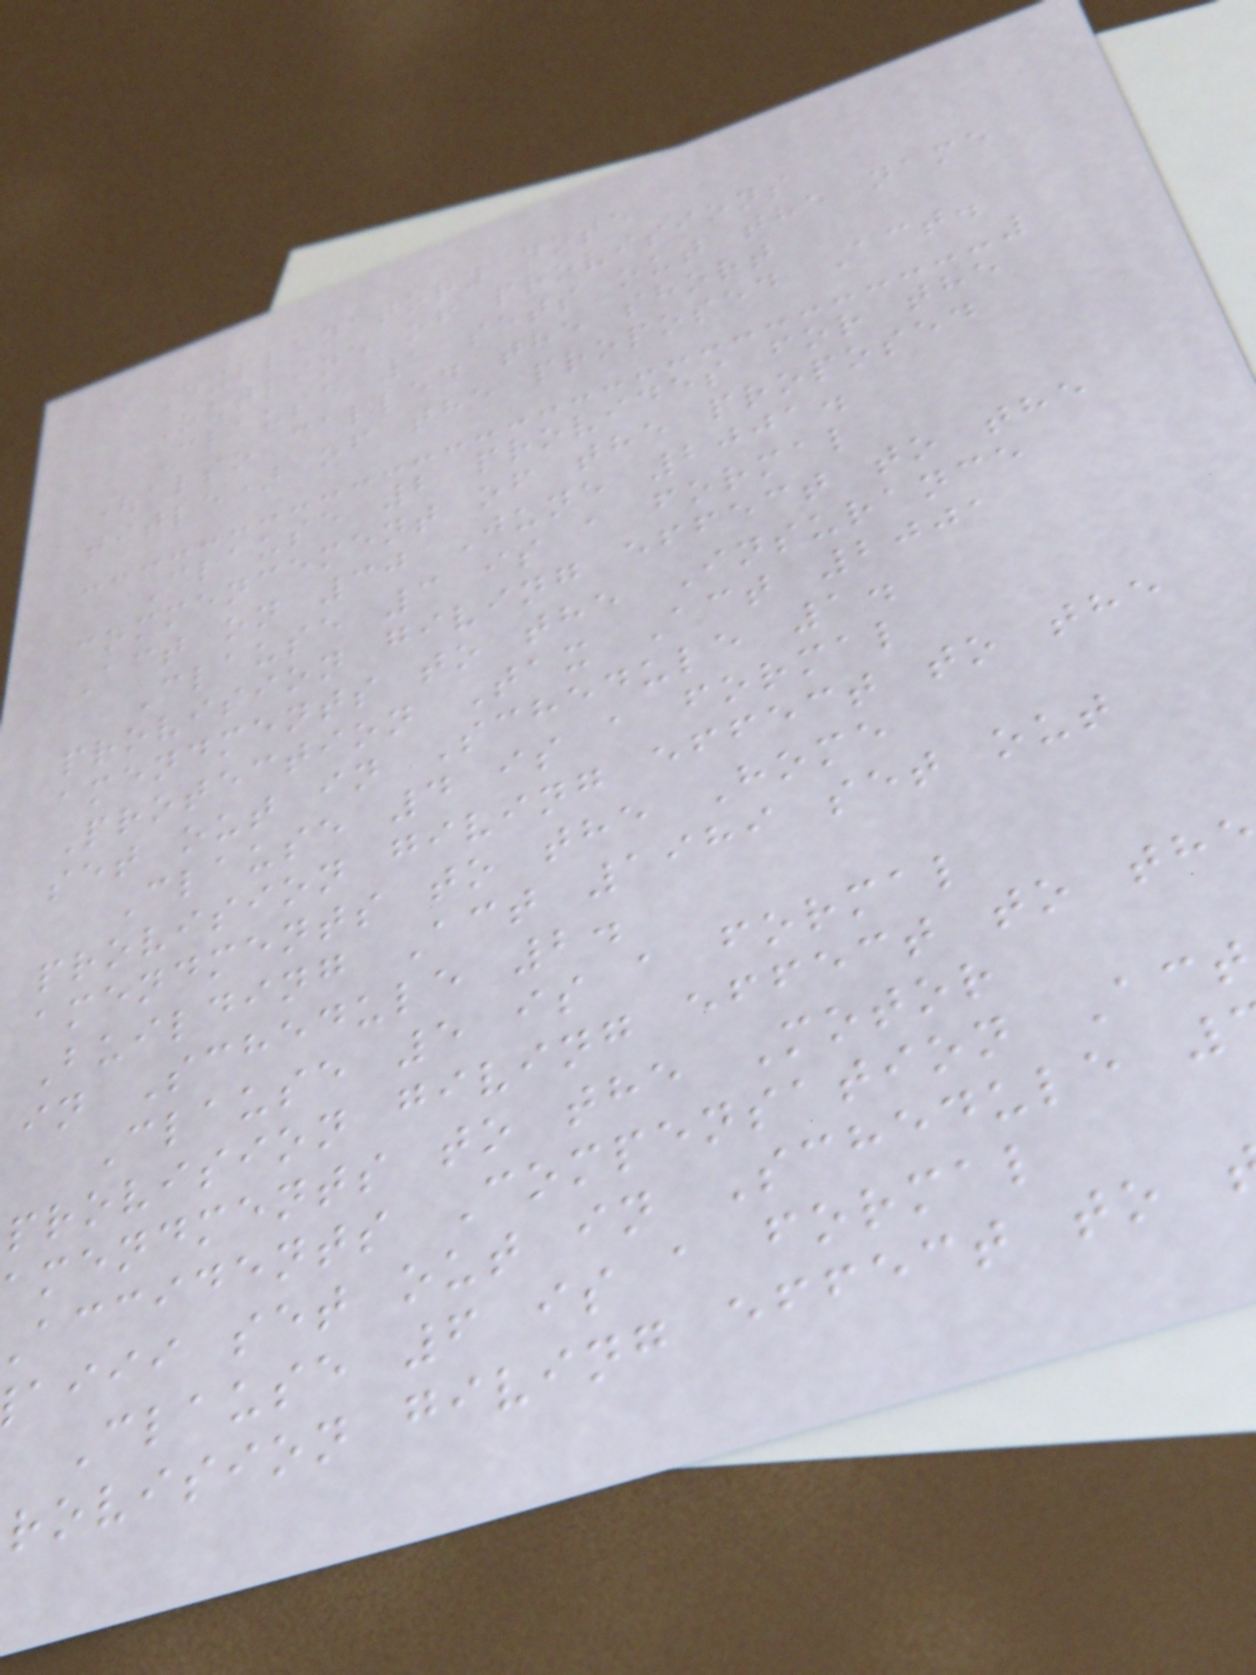Explanatory note
Outline of provisions
Clause 1 sets out the name
(also called the short
title) of the proposed Act.
Clause 2 provides for the
commencement of the proposed
Act on 30 June 2001.
Clause 3 is a formal
provision giving effect to the
amendments to the Insurance
Protection Tax Act 2001
set out in Schedule 1.
Clause 4 is a formal
provision giving effect to the
amendments to the Home
Building Act 1989 set out
in Schedule 2.
Clause 5 is a formal
provision giving effect to th
amendments to the Motor
accidents Compensation Act
aiii set out in Schedule
Clause 6 is a formal
rovision giving effect to
